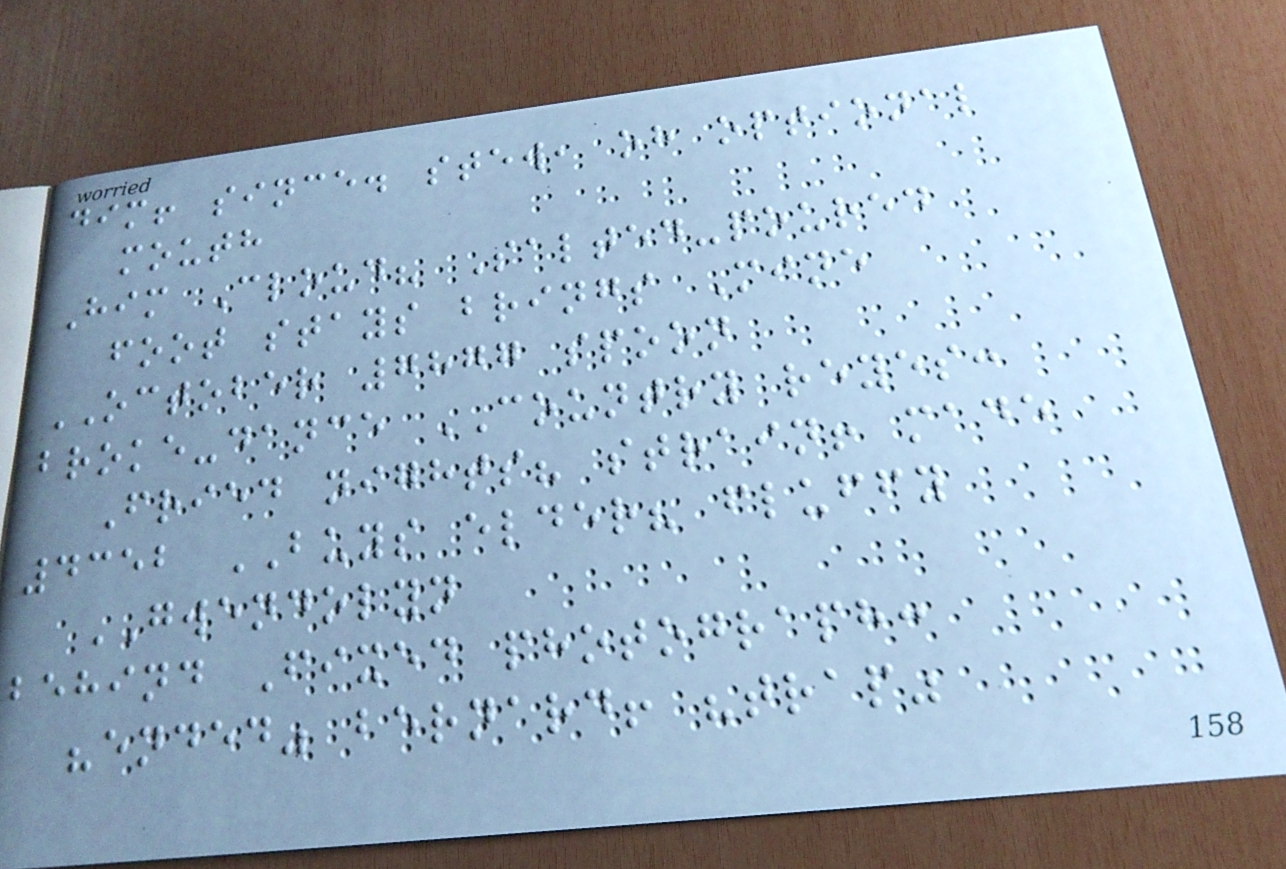dim! since. stew, oh optional
mouth
Him Cloud? Salted-poured
foot stays brings Mine
OCTOBER 7877 spoon
broke-dance COUNTRY reyes:
Fried nights? strain! made
4352 BUYS elder? fluffy
GWENDOLYN
behind Fixed photograph:
"ended" bernard! "trap"
